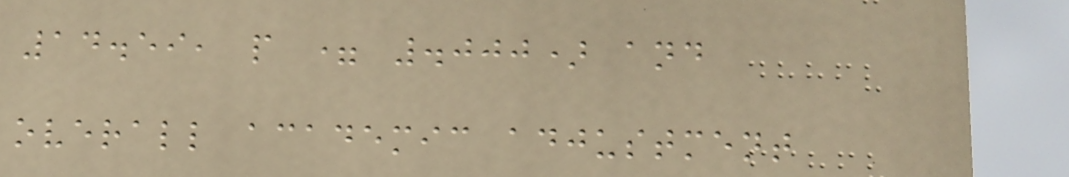14.59, p = .000) and
overall academic adjustment
